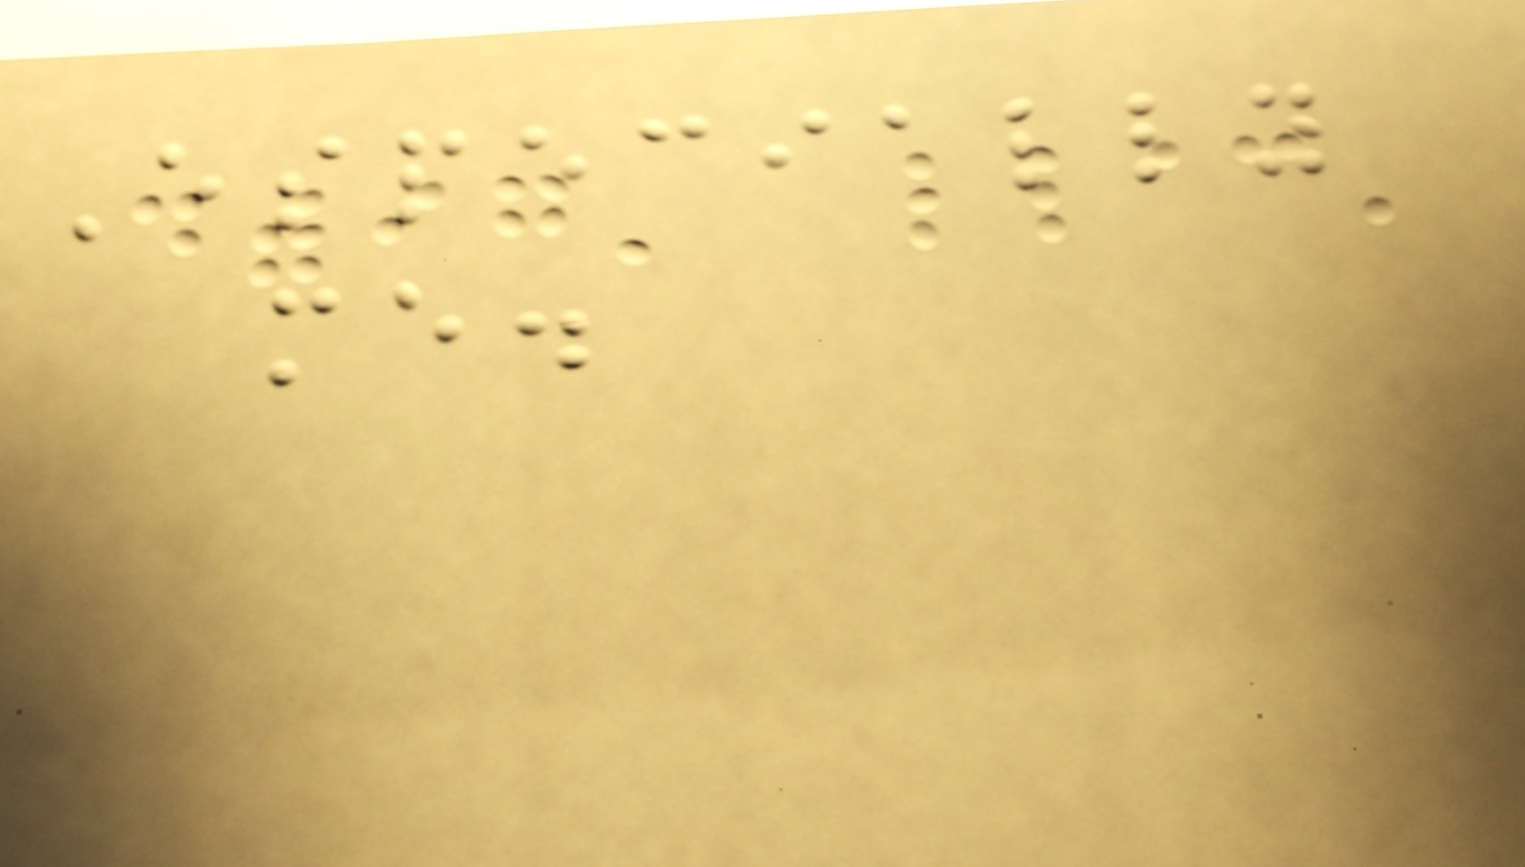Especially
me.
